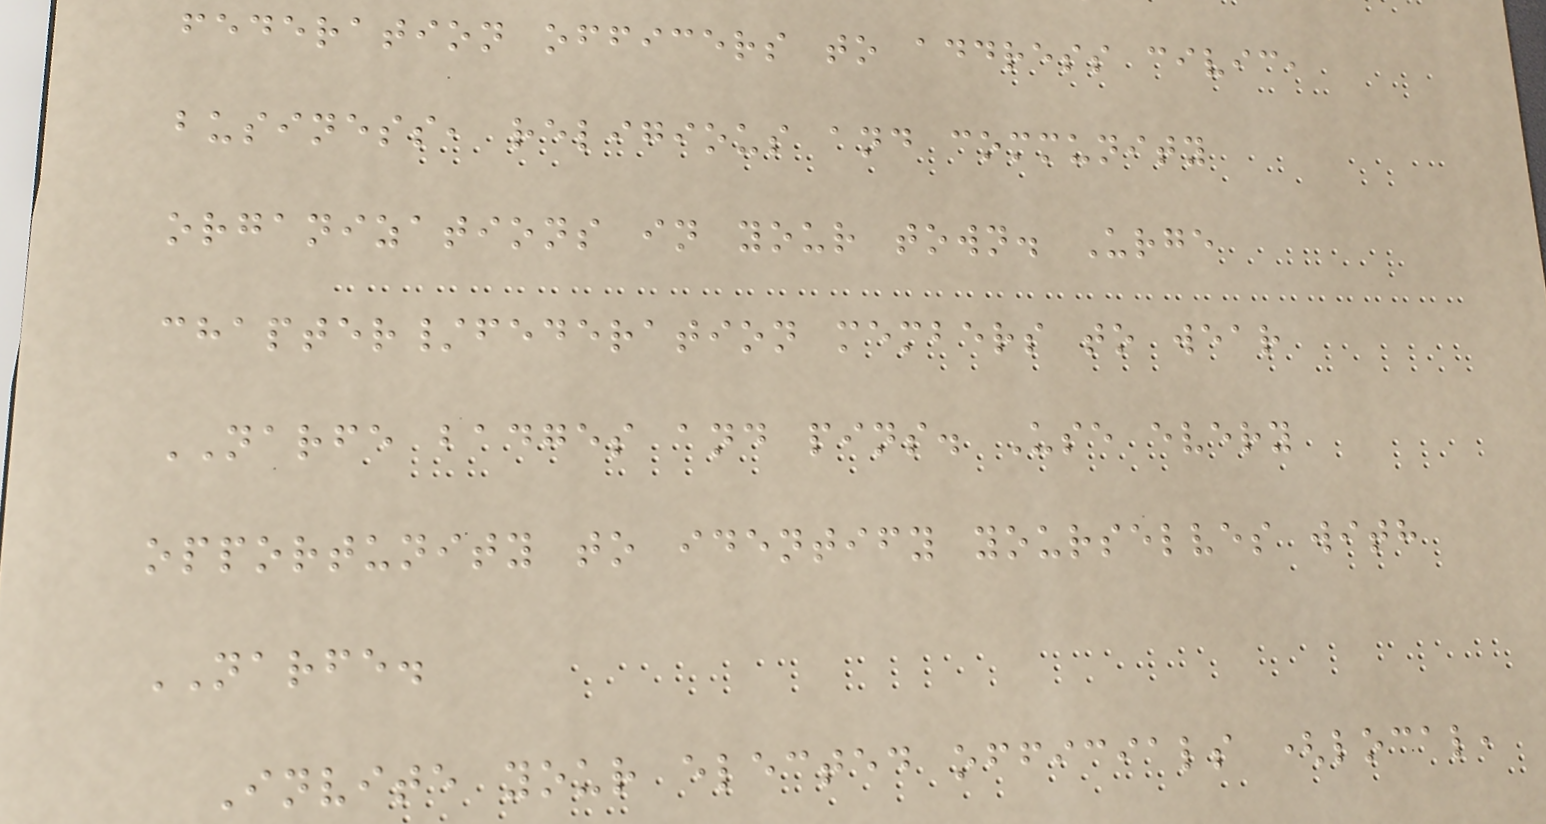federation officers to address civic,
business, religious and community
organizations in your town. Urge
chapter/federation members to wear
NARFE badges and pins. Use every
opportunity to identify yourselves with
NARFE.
Invite your elected officials (local,
